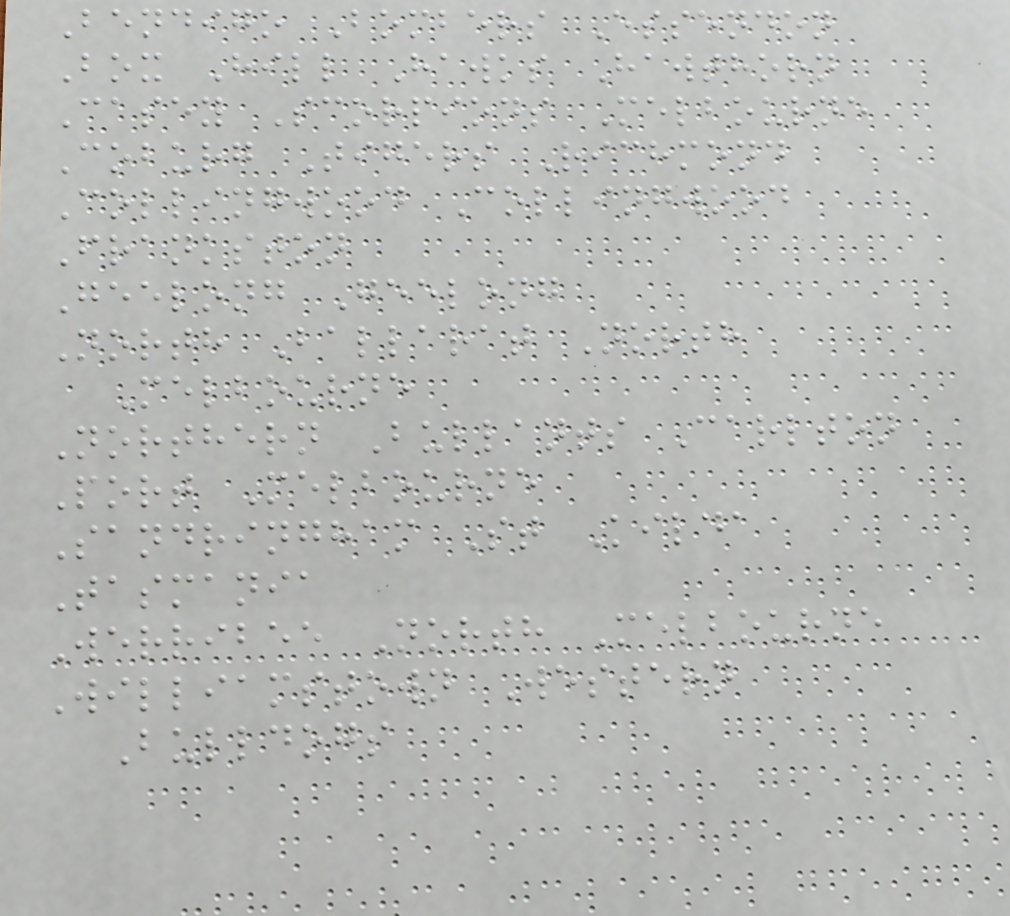Bendigo Bombers Essendon
Box Hill Hawks Hawthorn
Casey Scorpions Melbourne
Coburg Tigers Richmond
Collingwood Collingwood
Frankston
Geelong Geelong
North Ballarat North
Melbourne
Northern Bullants Carlton
Port Melbourne
Sandringham St Kilda
Tasmania
Werribee North Melbourne
Williamstown Western
Bulldogs
